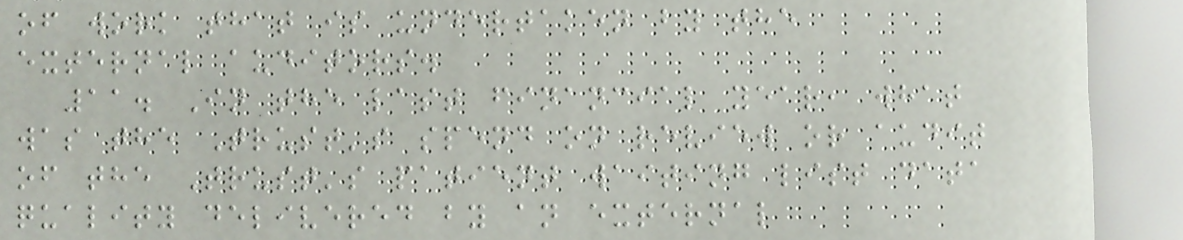of work that is undertaken by the
external auditors.
11. In the last financial year, what
was the Trust's spend on review or audit
of the Trust's patient waiting list data
quality delivered by an external
